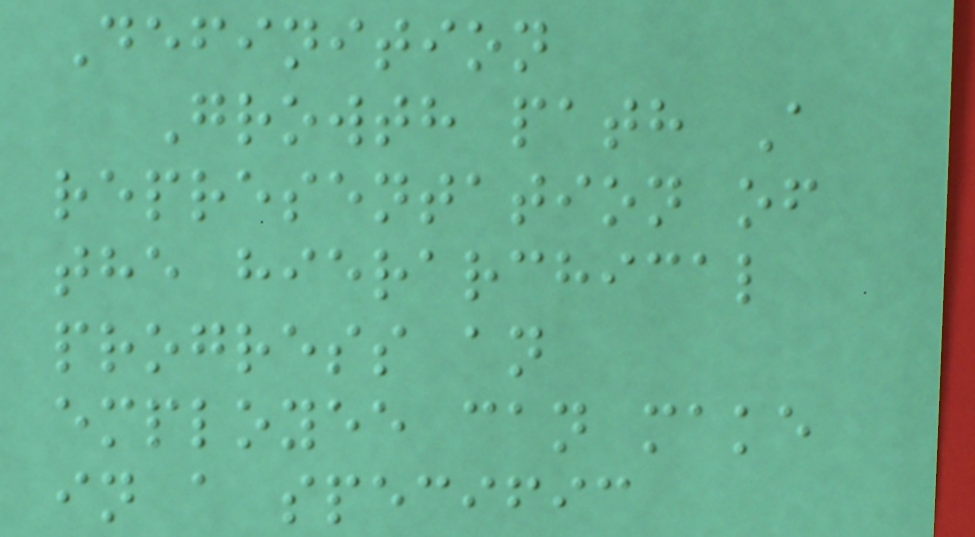Definition
Growth path A
representation of
the hierarchical
progress an
employee can make
in a specific
